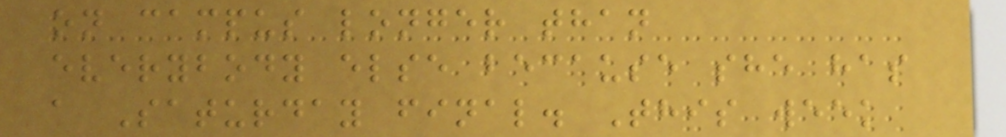on campus longer than
everybody else because she has
a Saturday final. This week
